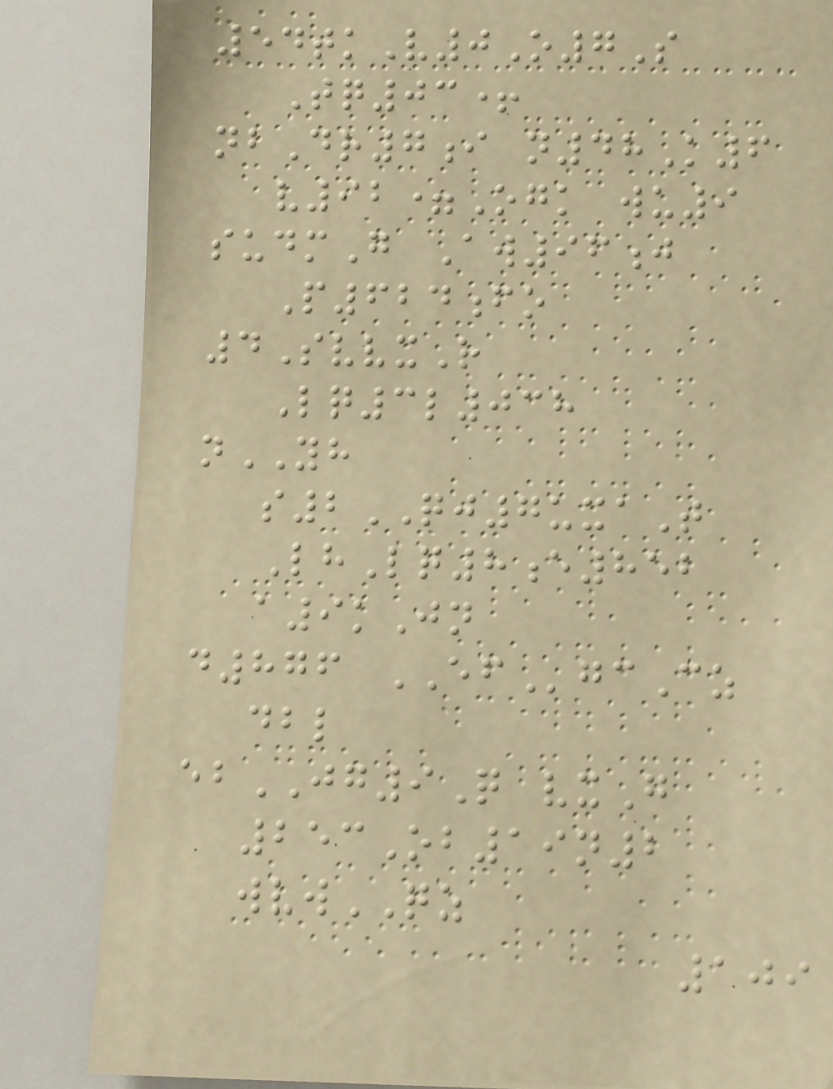54tkV0O7S
Tq03+
nbDr7i n48K6
v92=Ogk wu9
sudmG Aw96j
P624fo
4SvvxR
Lq3l038
nYH
s2QJ7uxaT
LhLq8e852
a9kJn
d876 EFgcCz
dbl
ebJG9Q vxG
253Ob19n2
wvwQZ
109
